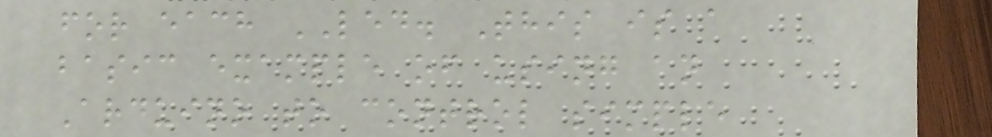for each LED. This is a
basic example of using an
Arduino to control simple
